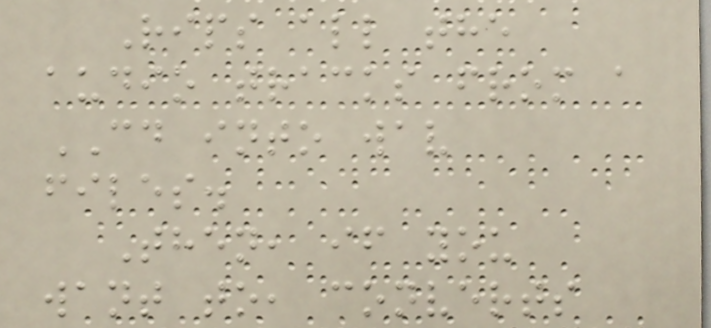Rips all the
audio tracks from a
CD into wav
files.
Then, if you
want to, converts
